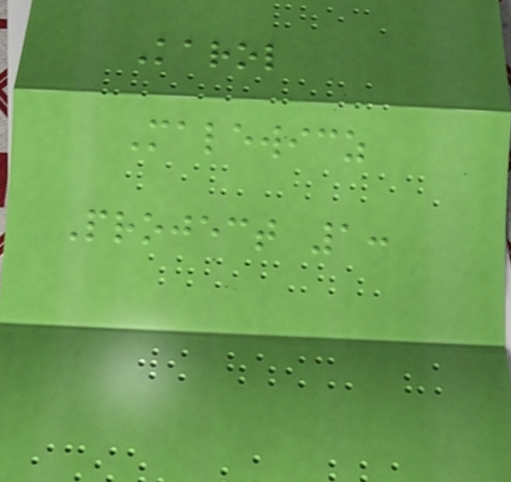Karol
Malewicz
Project 1:
